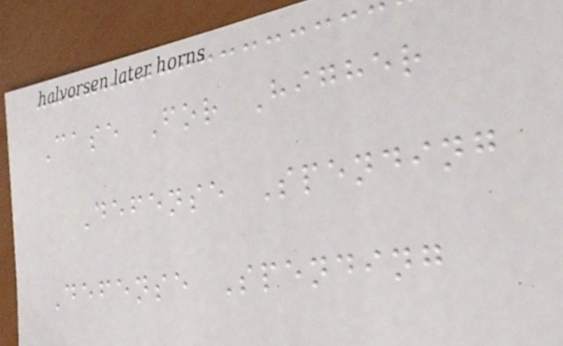Case For Higher
Defense Spending
Defense Spending
